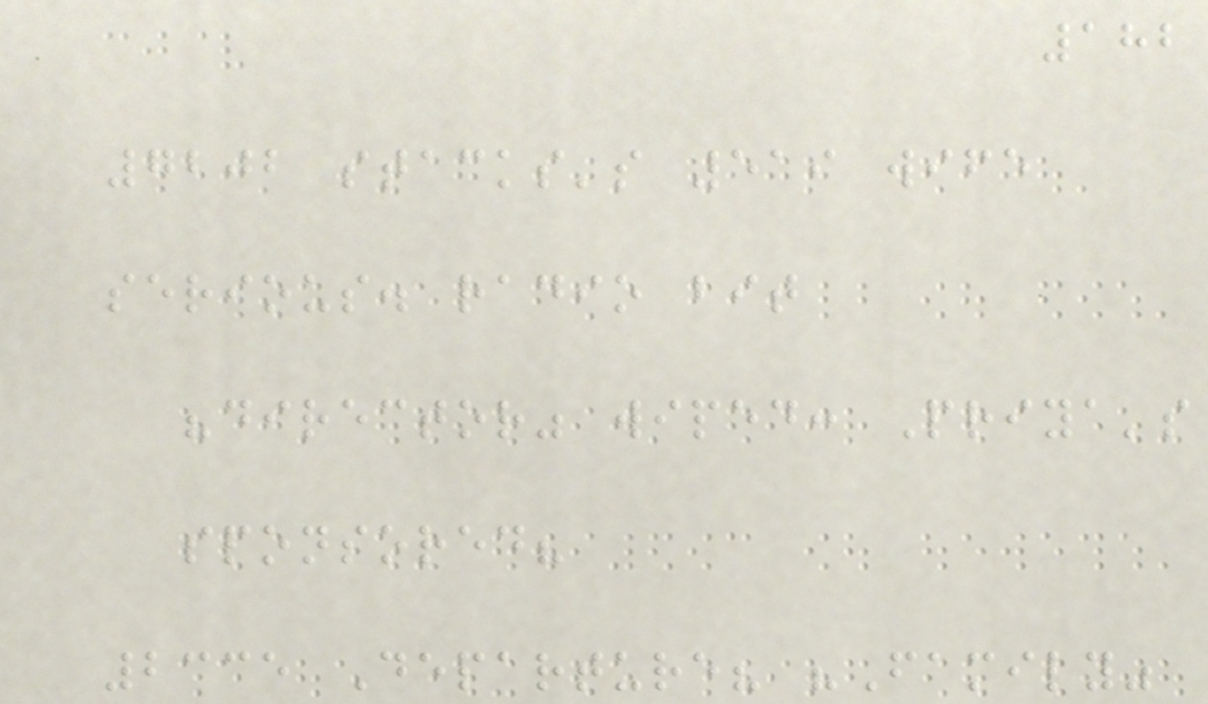182
7202 stacks's 519 wife
serious. radio bit
"director" wiped: Priya's
sponsored?
2335 Departure? "Family"
